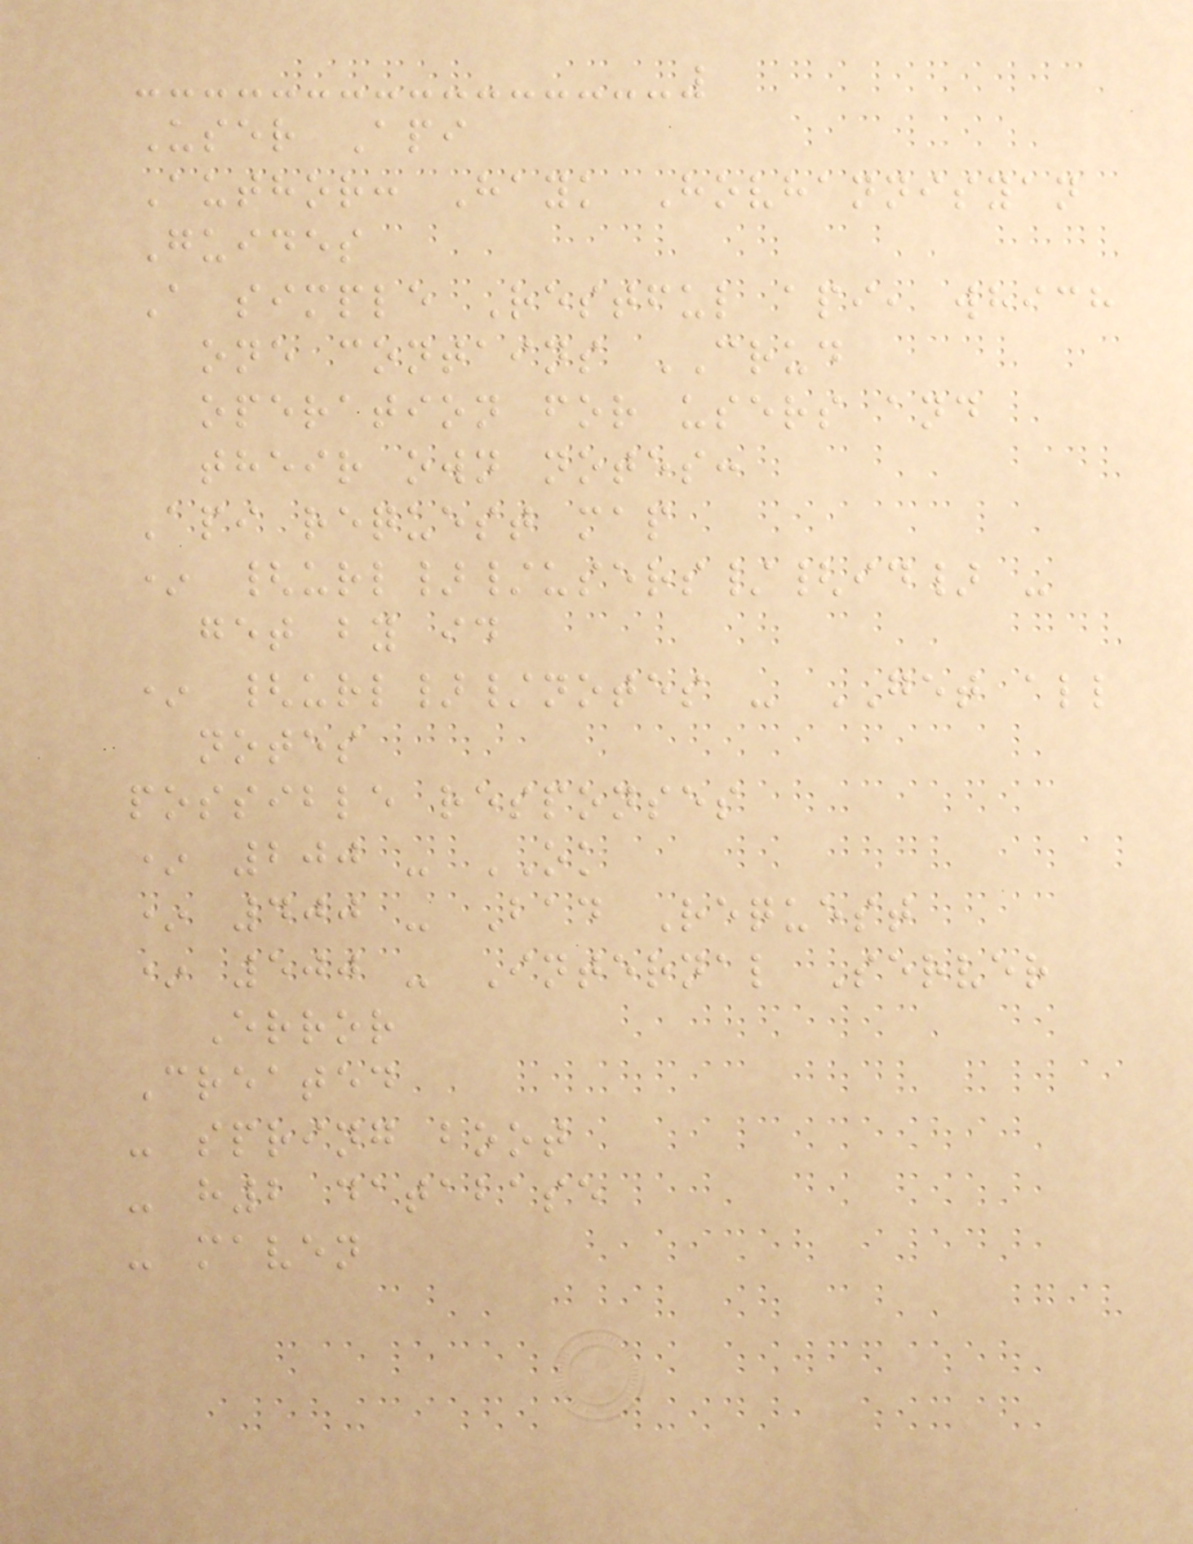User Api
Author: Hayk Hovhannisyan
Guides
A simple Restful api, which
one contains CRUD
operation for users and
their own notes:
Api request map
* {url}/users/{id} -
get by id
* {url}/notes - GET all
notes
possible responses
* 200 - OK
* 400 - Bad Request
* 500 - Internal Server
Error
Created
- spring boot
- h2 database
- maven
